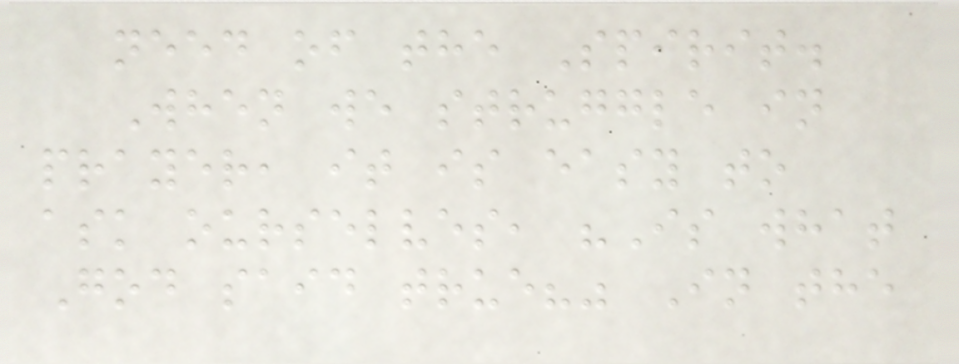need of the Spirit.
When we struggle in
prayer, it is easy to
ask ourselves, "Is what
God said true?" In the
